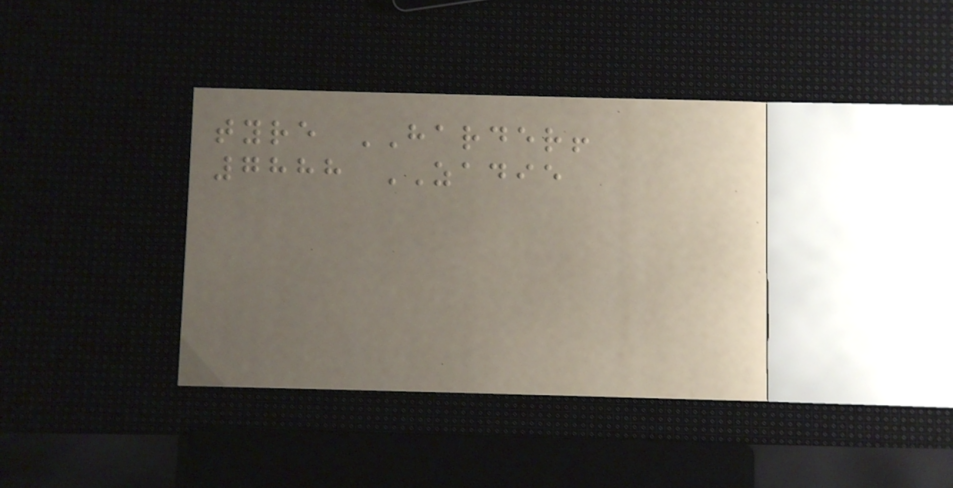tyre HARDER!
7888 ZADIE
